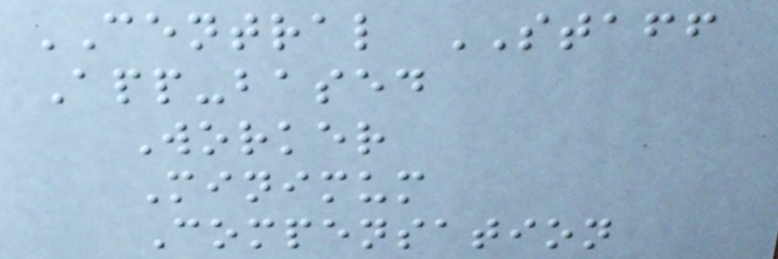CENTRAL STAFF
App-based
Worker
Minimum
Compensation
